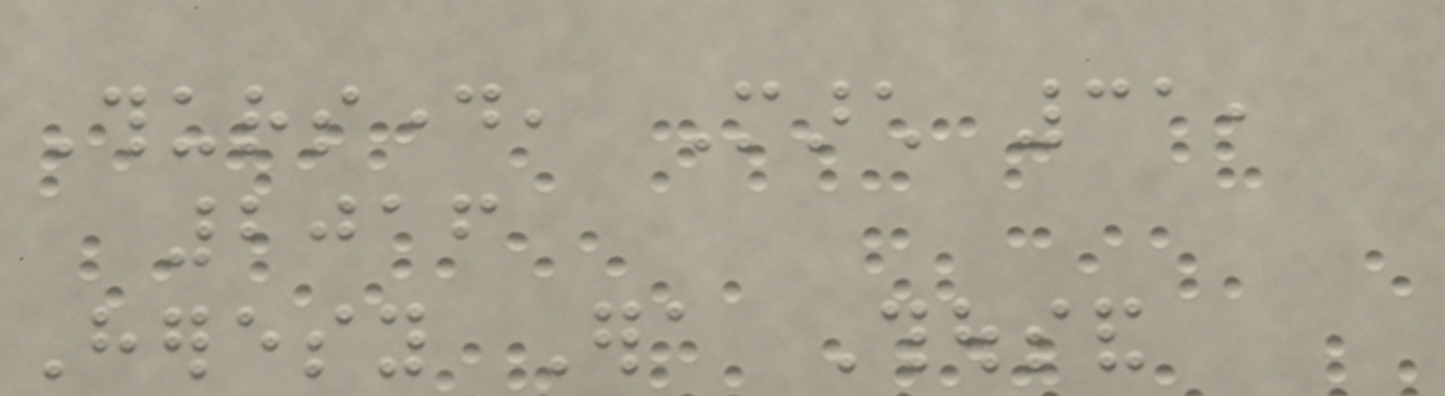Thursday, March 31,
2016
Heresy Era Thousand
